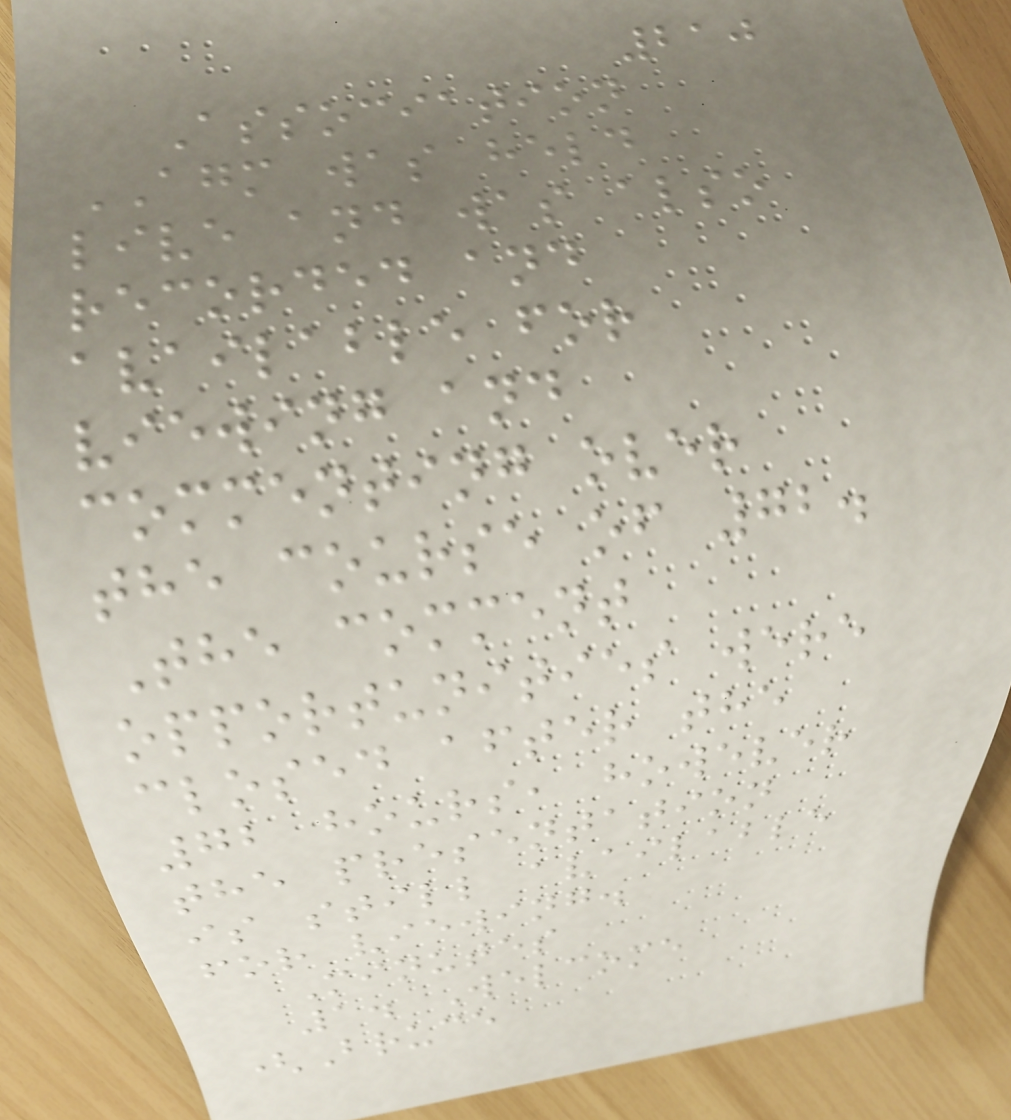210
Association
AGM was held
live and was also
recorded and
available for
viewing and
commenting over
the course of 72.
The comment
opportunities were
closed after the
72 hours, however
the presentation
is still available
for viewing.
Minutes
1. Welcome
(Bruce
